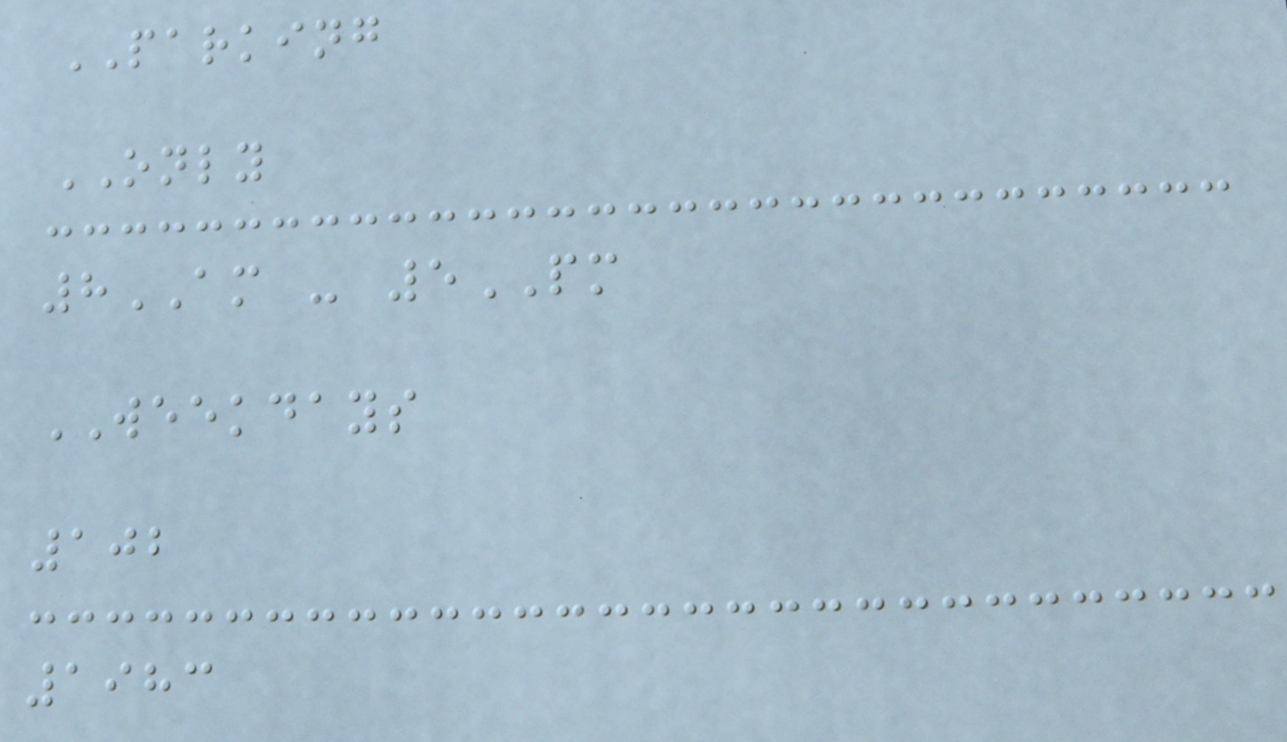PARKING
ONLY
8AM - 5PM
WEEKDAYS
102
1983
